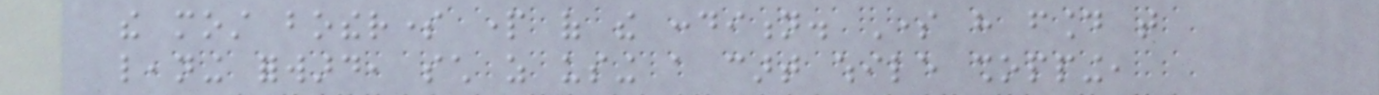the most bothersome part of the condition. Some have found that
leaning forward, such as using a cart while shopping,
